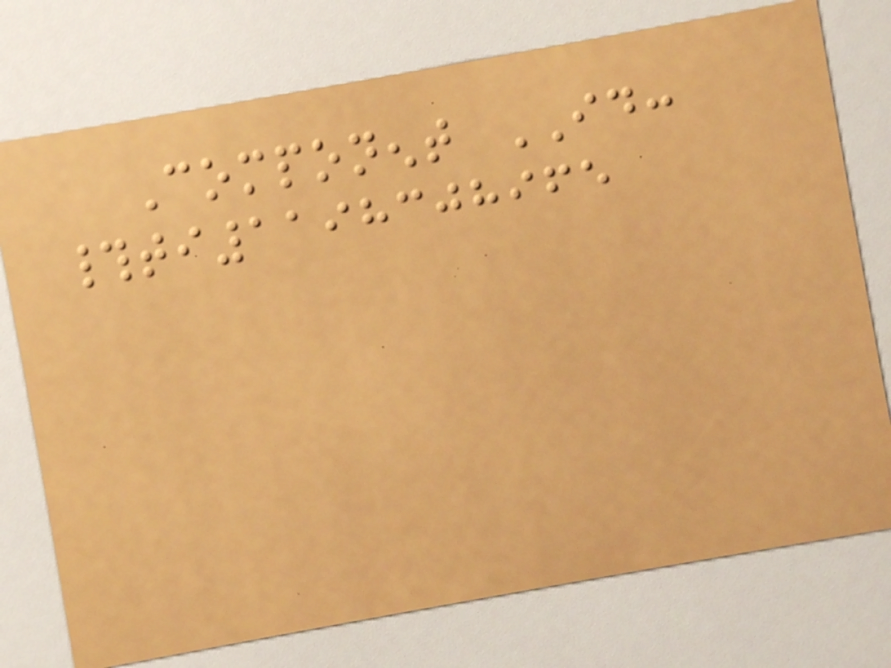Component ID:
#ti1198308965
